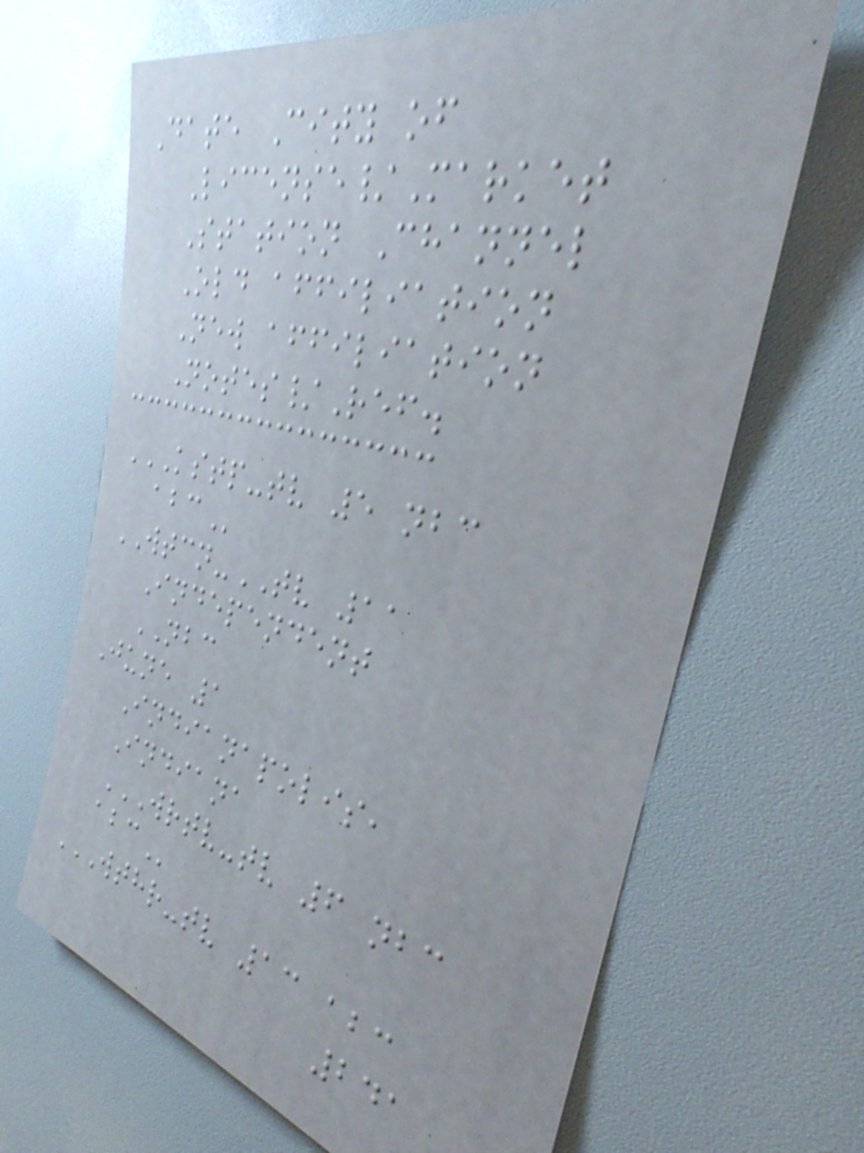Date City of
License/Market
Station Channel
Old affiliation
New affiliation
Notes/Ref.
KSTP-TV 5 NBC
ABC
WTCN-TV 11
Independent
NBC
June 1
Indianapolis,
Indiana
WRTV-TV 6 NBC
ABC
WTHR-TV 13 ABC
241
